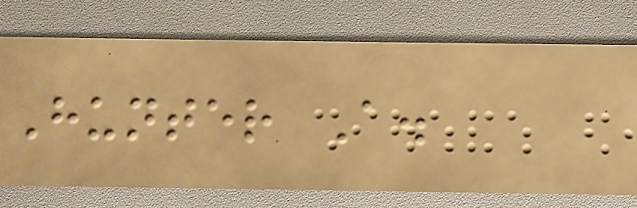Hunter A.
